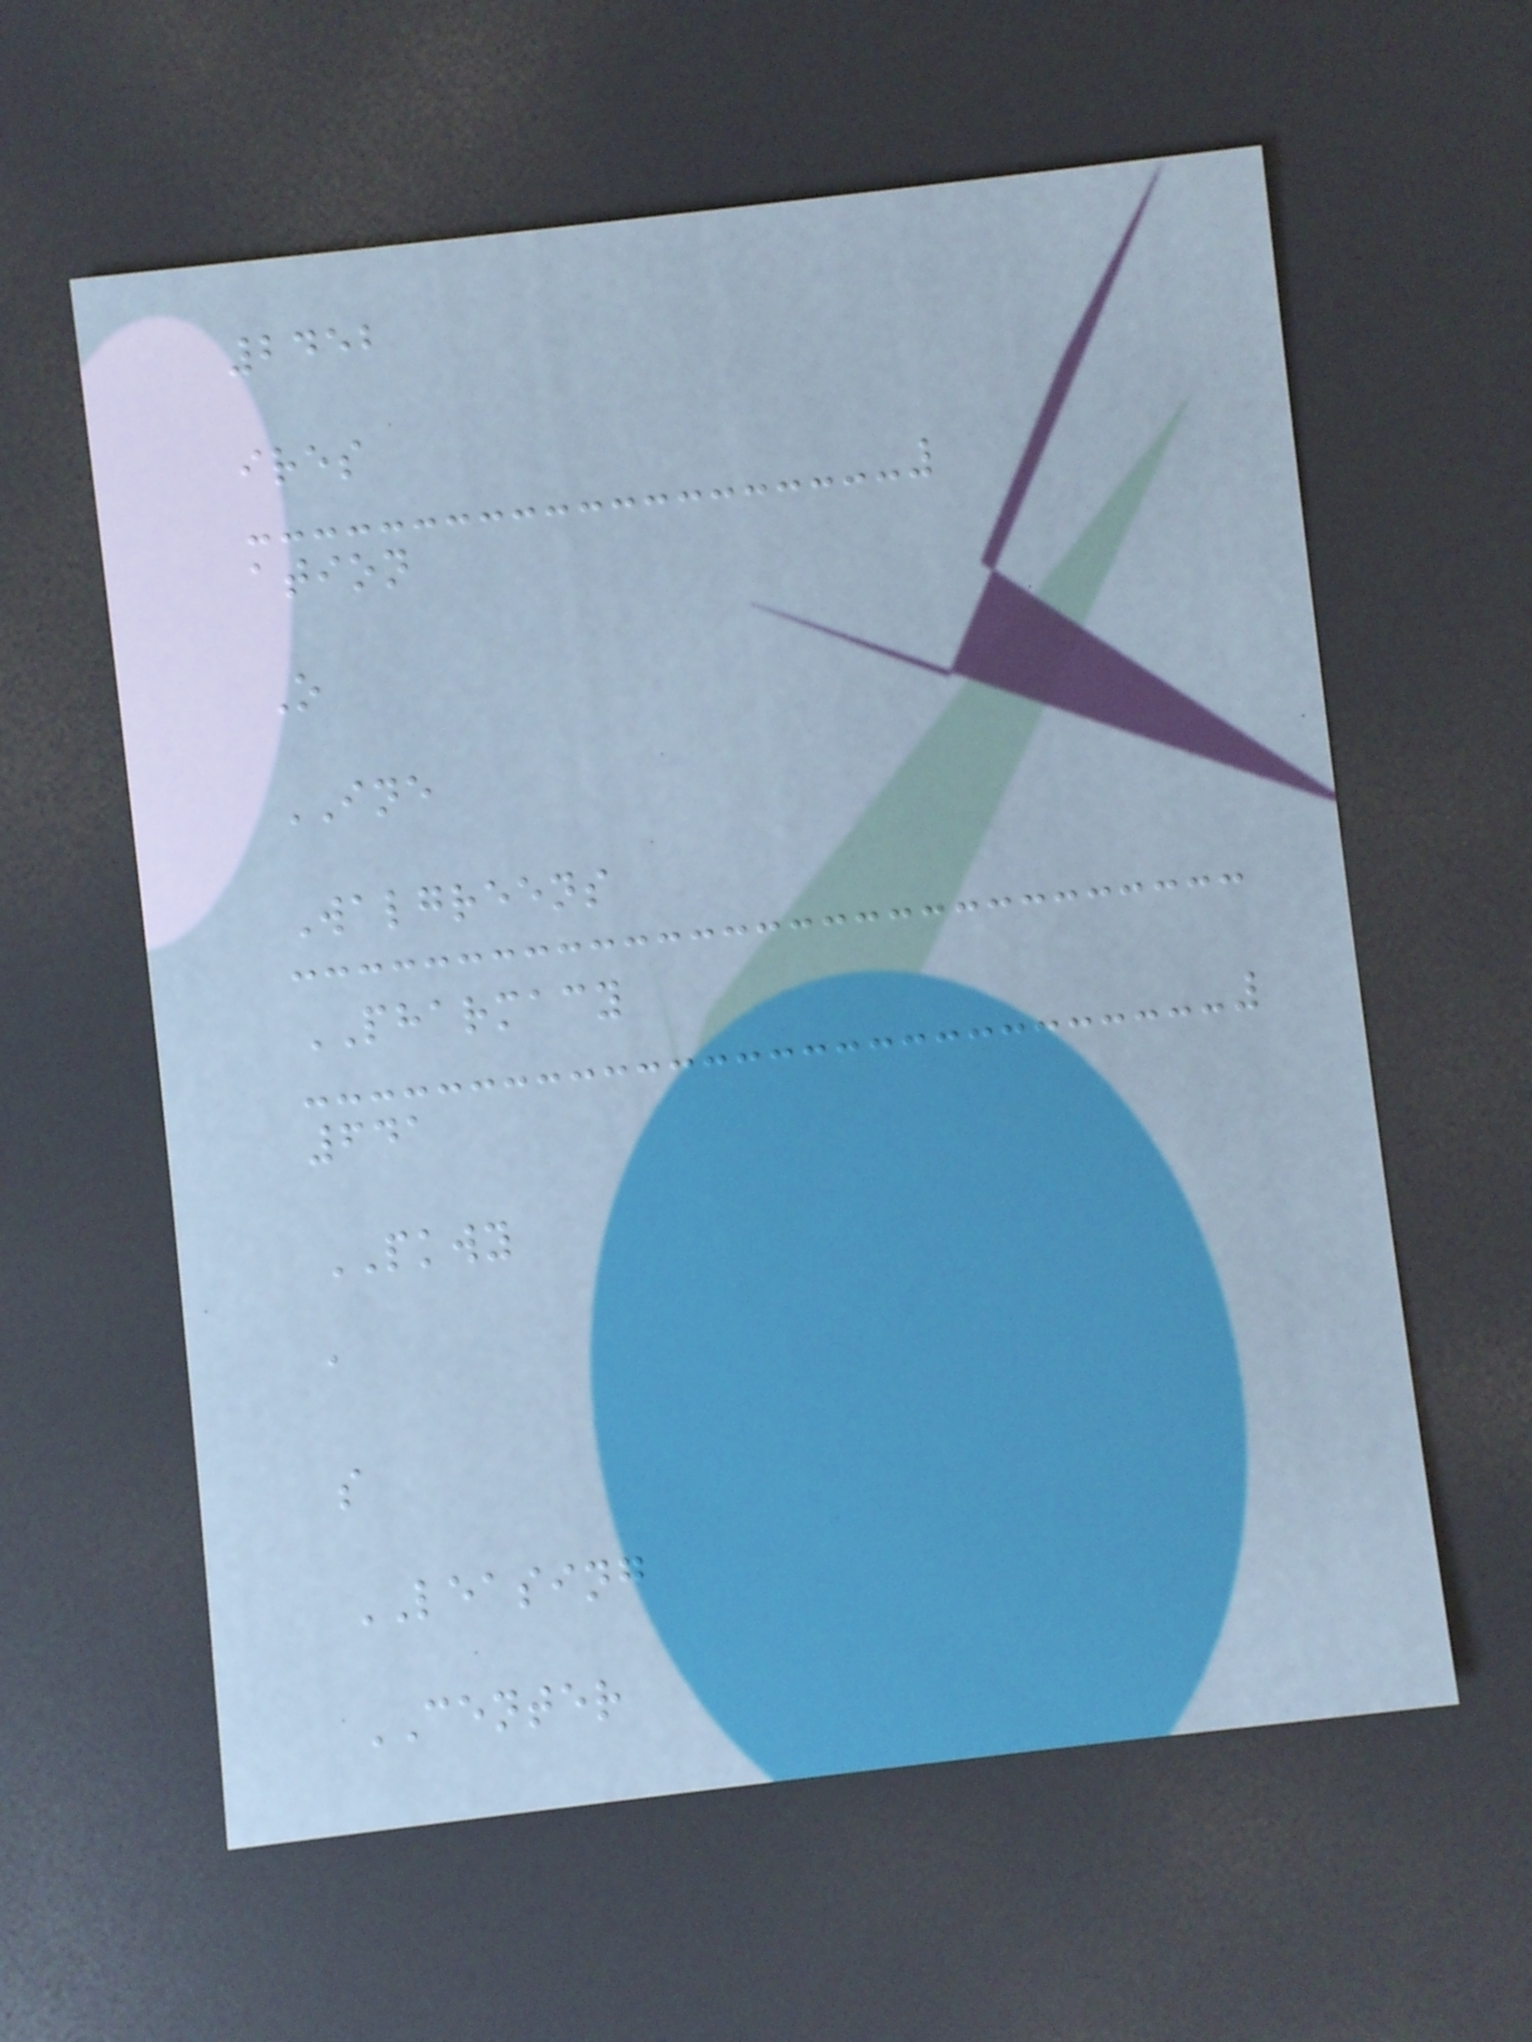2452
ires
ation
O
INE
Walgreens
PHARMACY
641
PKWY
a
s
LEASING
CENTER
